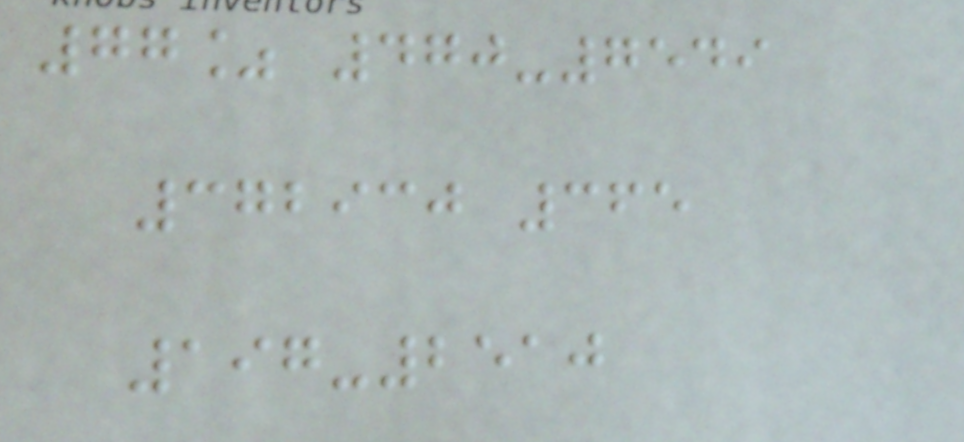77% 470-7549
372930 365
197-2510
